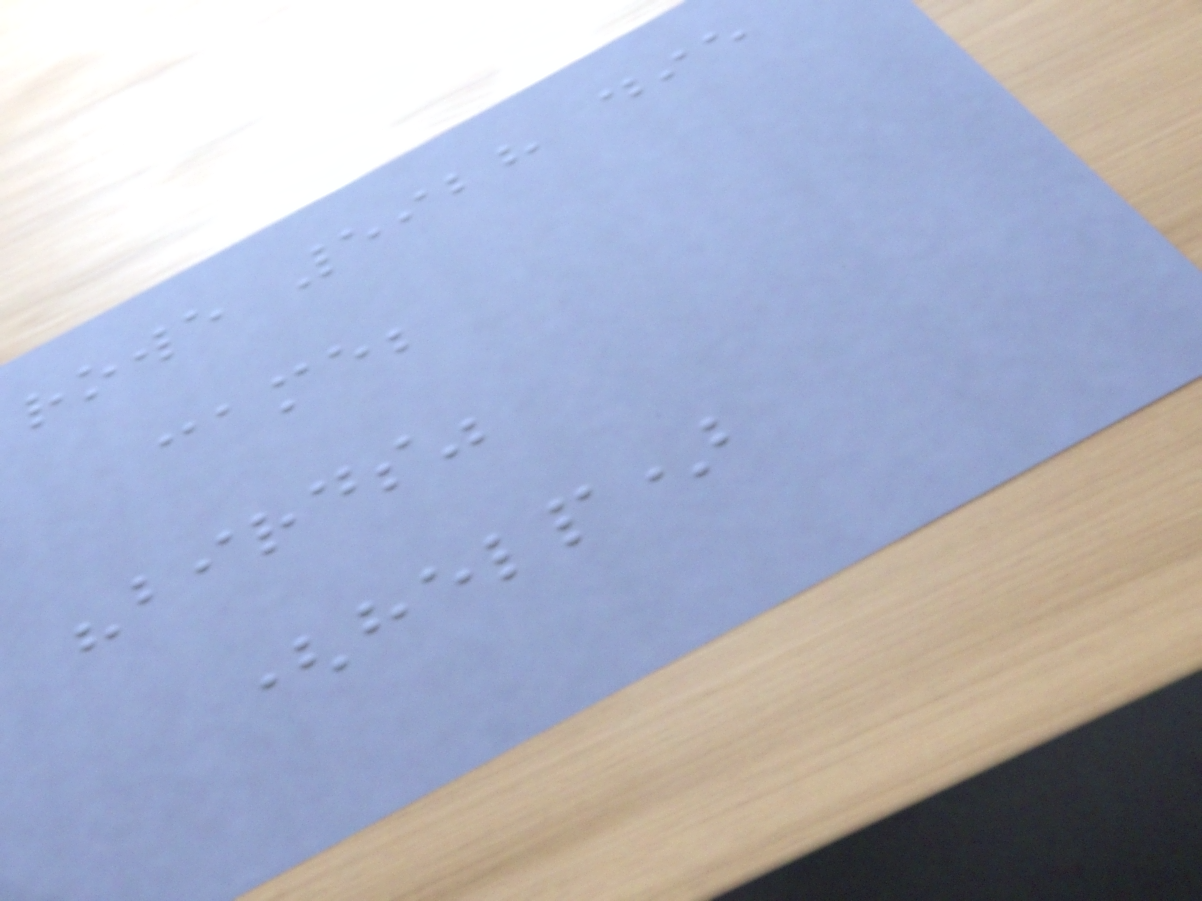rowe 5928 die
came;
"birds"
(help)
